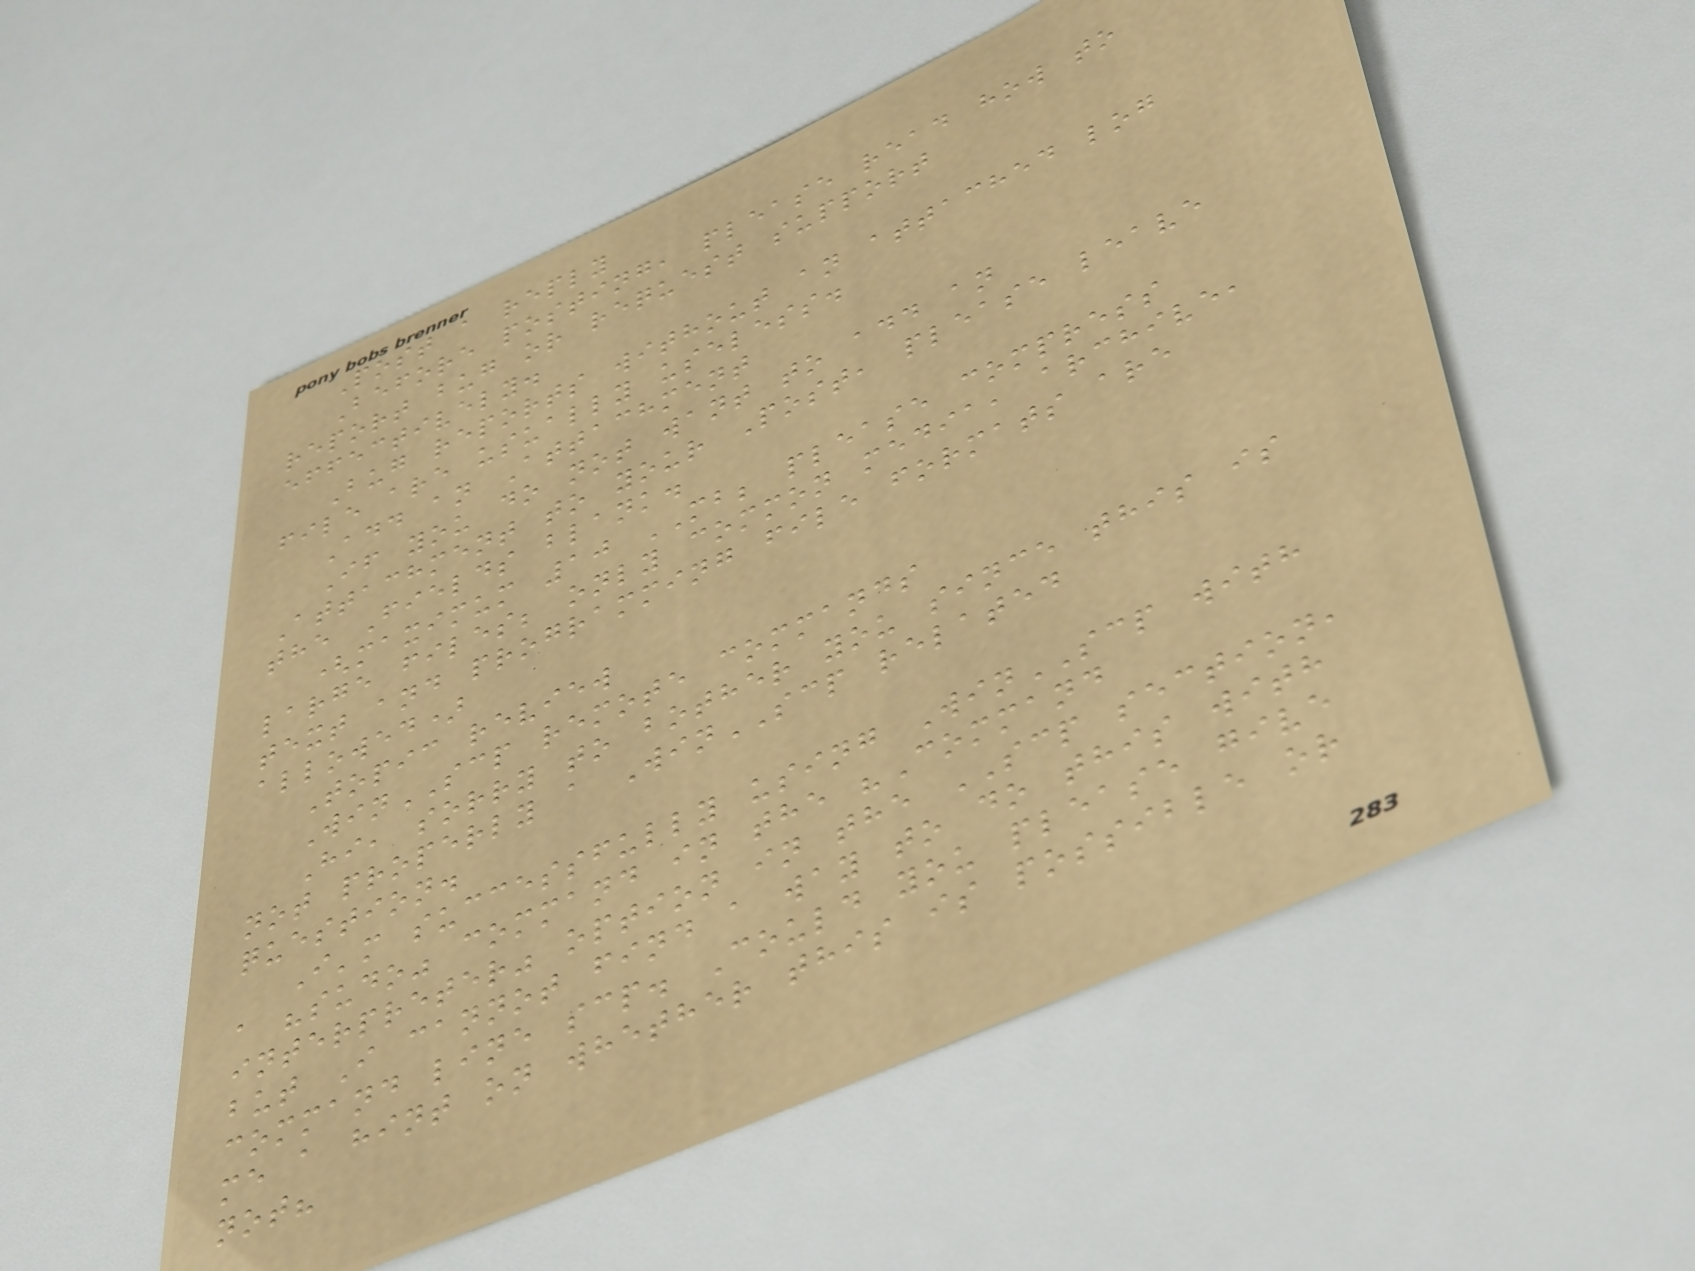Post a reply
Before posting, please read how to
report bug or request support
effectively.
Bug reports without an attached log
file are usually useless.
Add an Attachment
If you do not want to add an
Attachment to your Post, please leave
the Fields blank.
(maximum 10 MB; please compress
large files; only common media, archive,
text and programming file formats are
allowed)
Topic review
WinSCP remote commands
Hi, sorry to bother you since this is
not properly a WinSCP related
question.
I'm successfully using WinSCP with
a "sudo" command in the "Command
interpreter" option in the SCP section,
but I cannot find a way to do this with
command line scp. Could you please give
me a hint on whether this is possible or
not?
